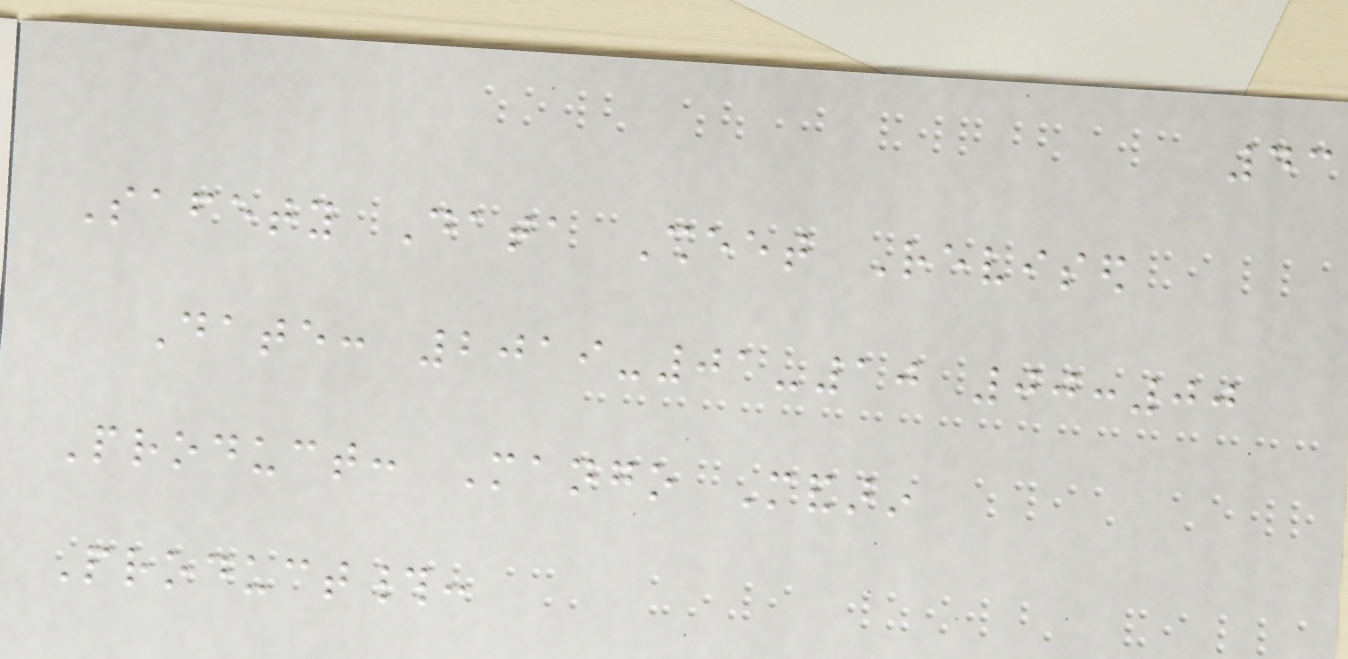43
Safety Data Sheet Revised
Date: 2019-01-10 00:00
Product: Mango Mandarin
Product#:
